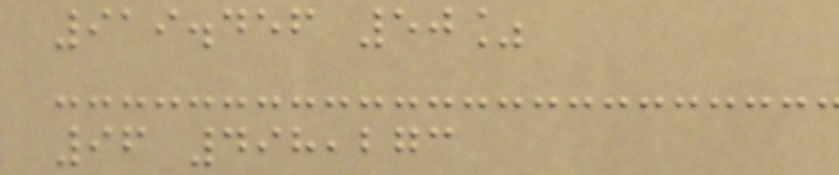919.456 50%
96 498,273
